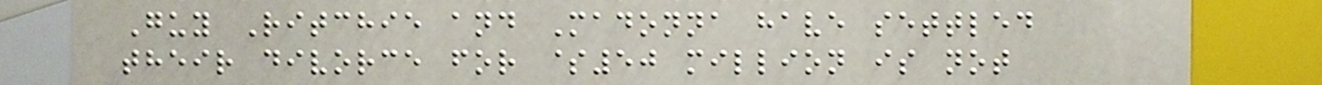Guy Ritchie and Madonna have settled
their divorce for $50 million is not
